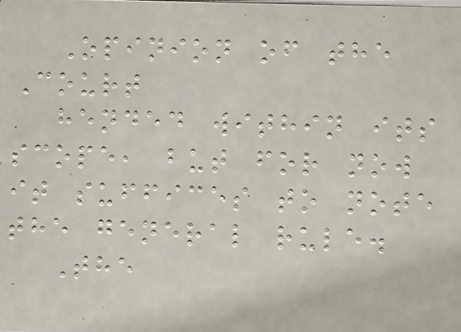Opinion of the
Court
hended within its
scope, but for now
it suffices to note
the general rule.
The
